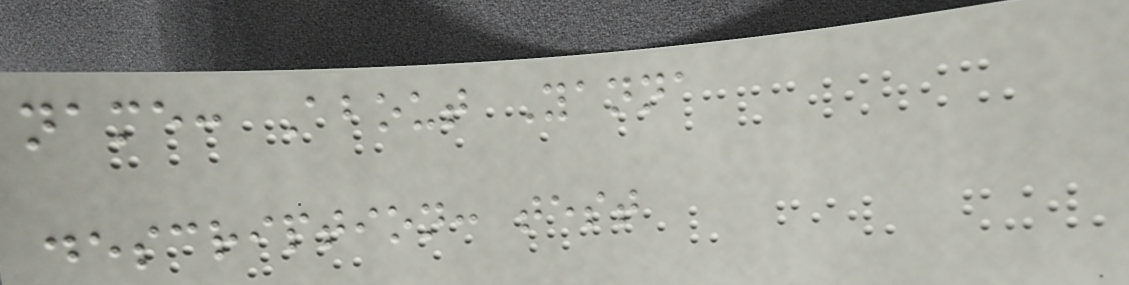name: About Yanna
description: test
